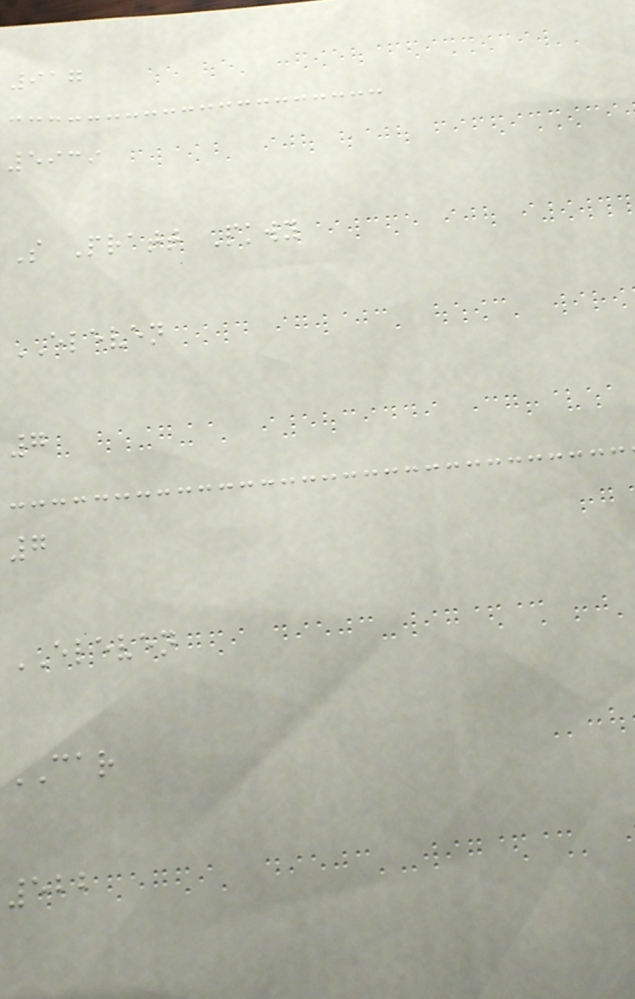917
5939
S Pratt Pkwy
ELEVEN
7
7
ELEVEN
CAR
522
